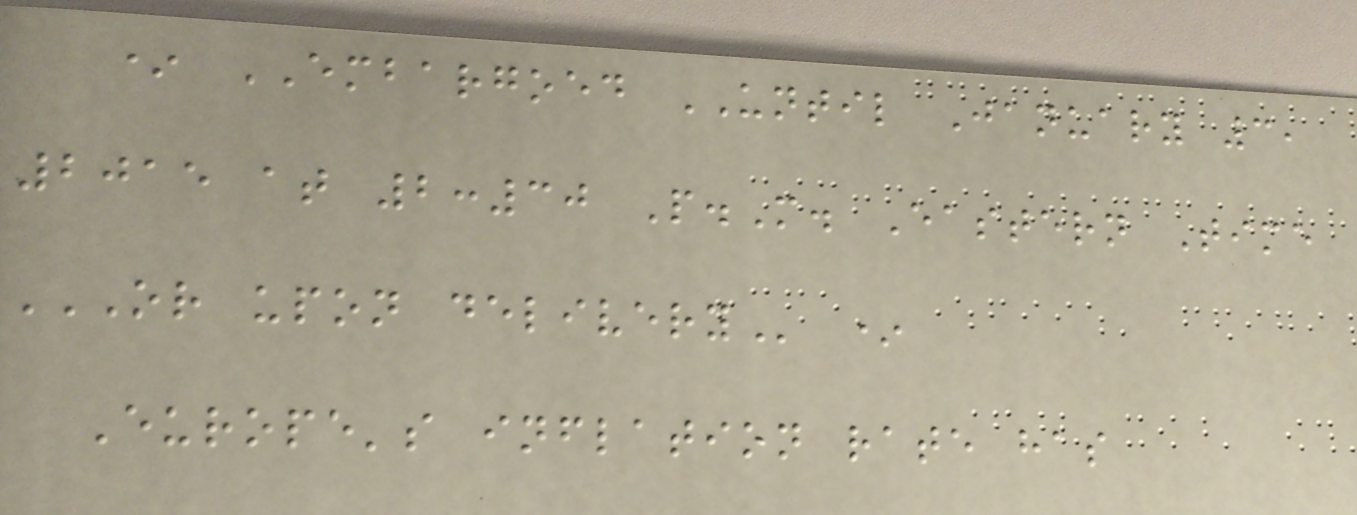* EMBARGOED UNTIL January 3,
2015 at 2:30 P.M. Eastern Time
OR UPON DELIVERY *
Europe's inflation rate has
